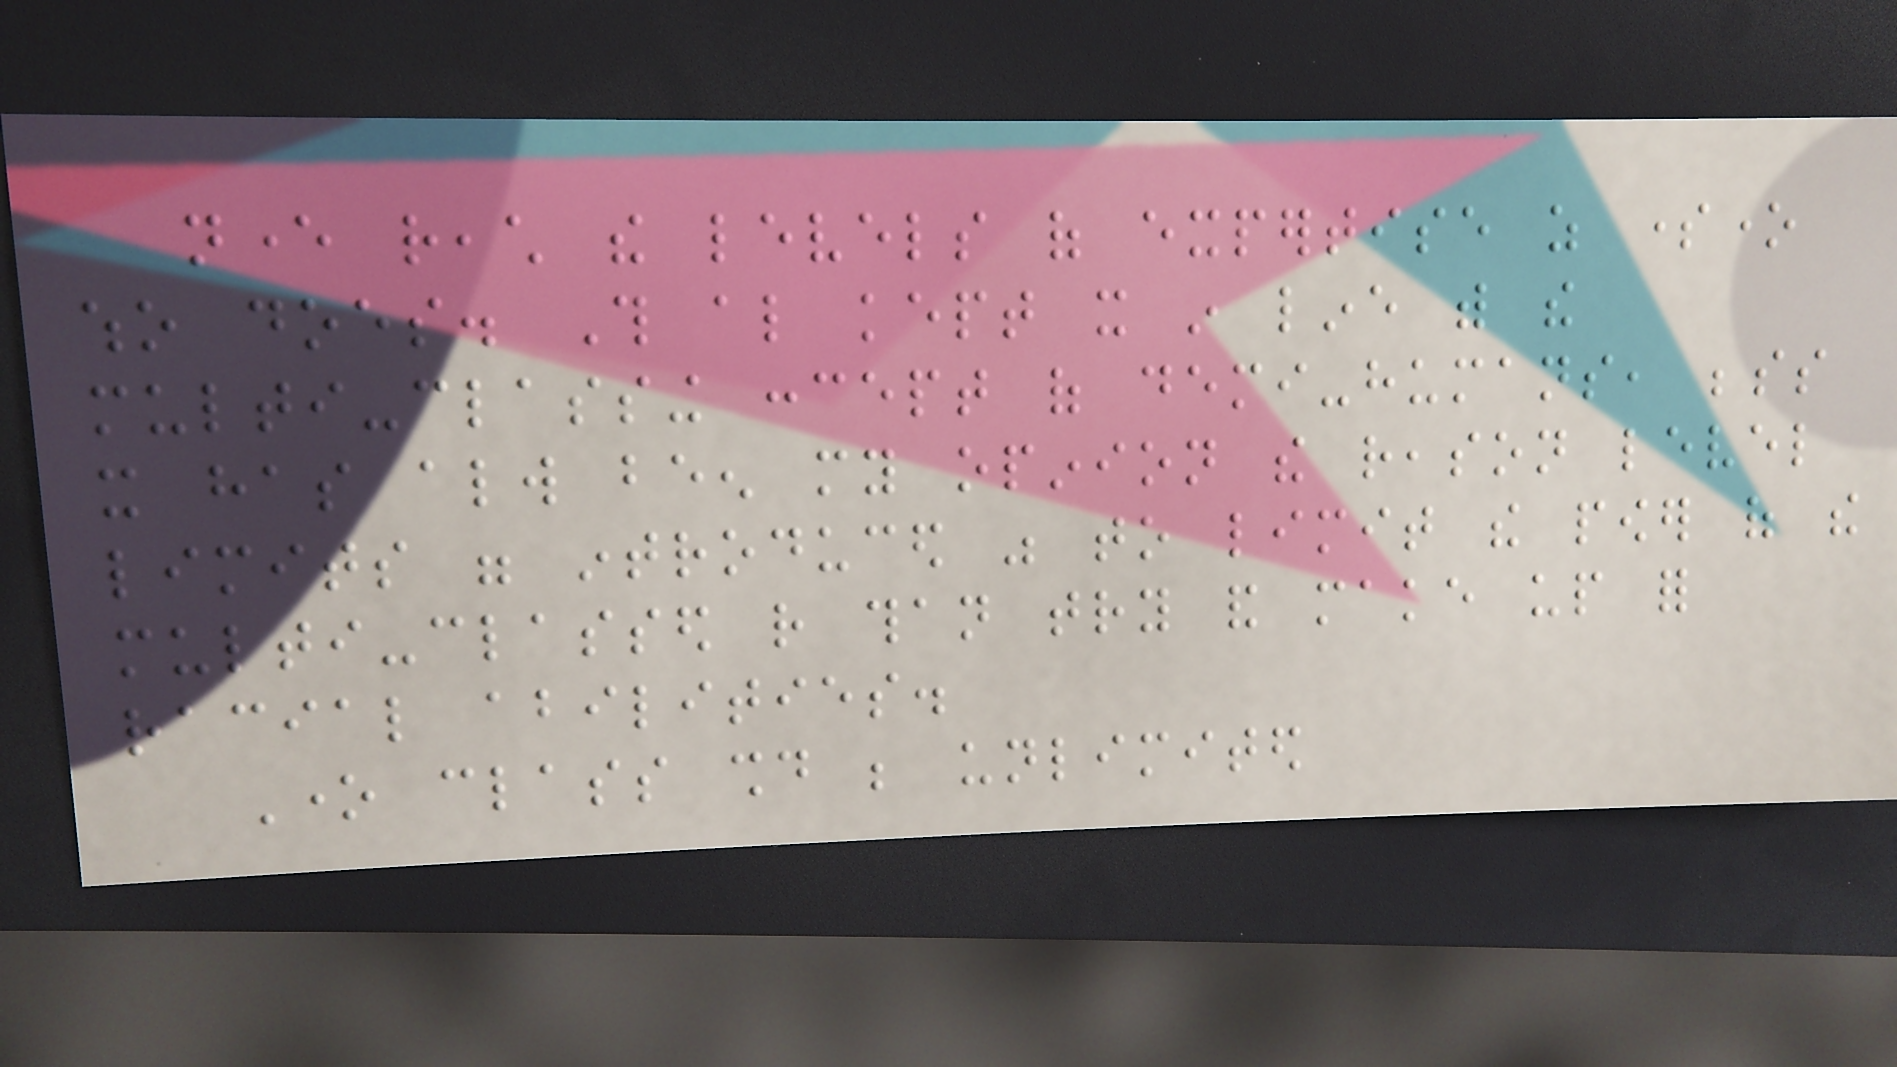never reach the levels of expertise as someone
who does. This also kept it in line with the
multi-classing concept of demi-humans, besides
it has always been my opinion the reason level
limits were introduced was to limit the power of the
multi-classed rather than try and make up for
racial abilities.
One class should be unlimited
